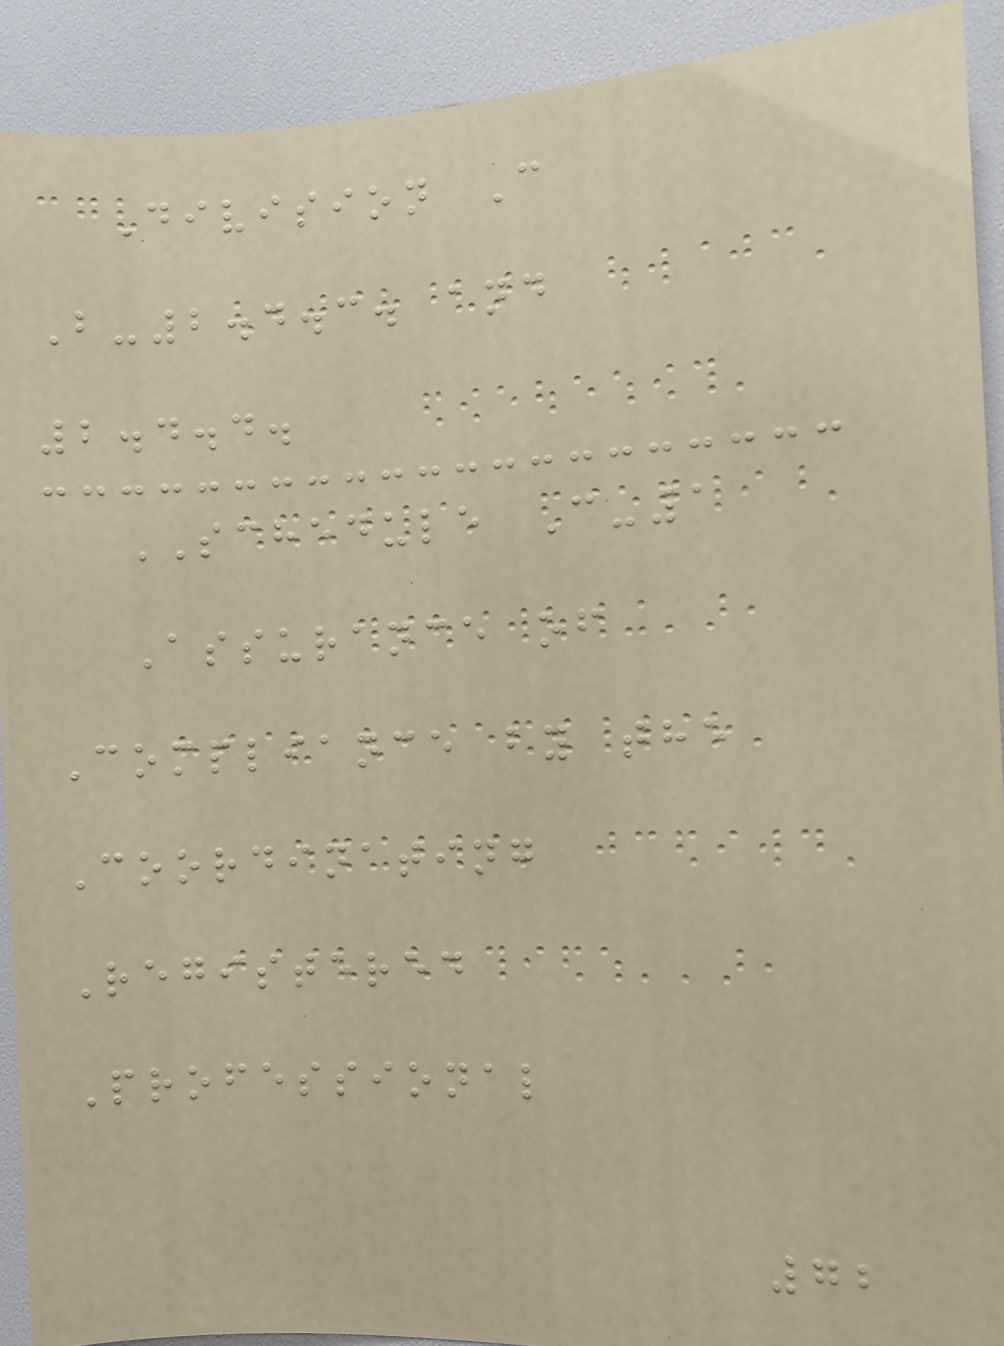Division C
B-2.4.3. and
2.4.4.
SCHEDULE C-1
Assurance of
Compliance by the
Coordinating
Registered
Professional
72
